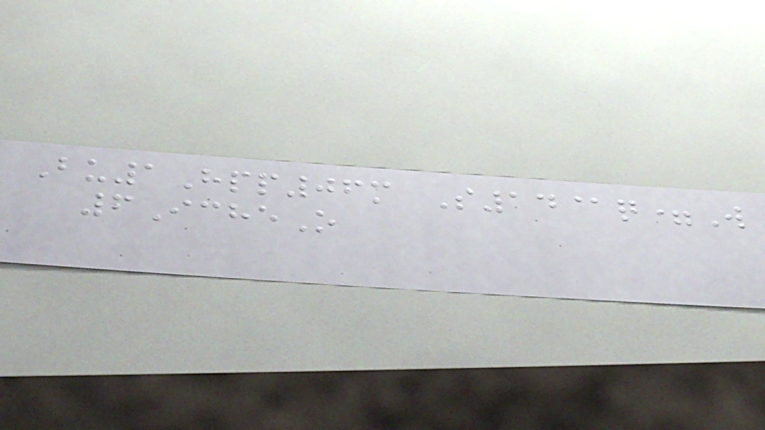Bu1Hpp06m S14@q=W
6IcheO
